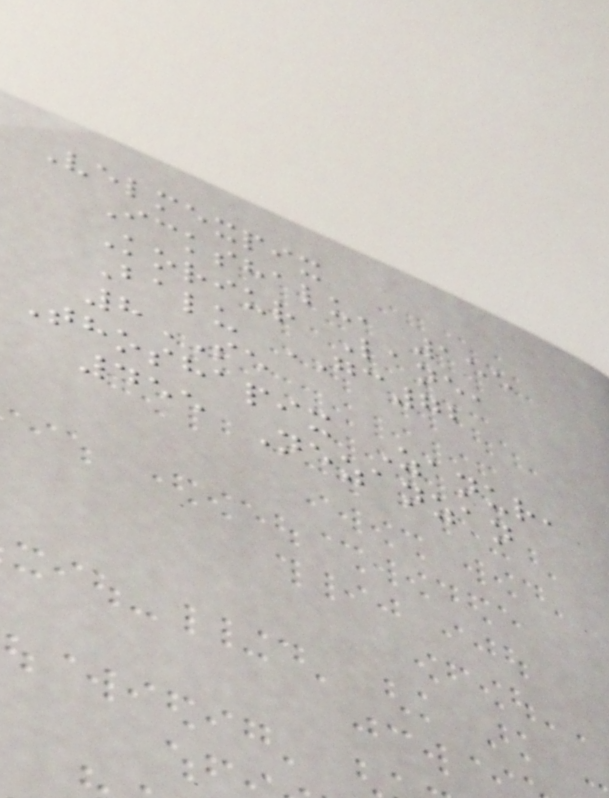Velmexpix
Ickshalu, 155
Koriur Lane,
Balu GC72
8SE
Thoshapix Zanur,
455 Nezanzan
